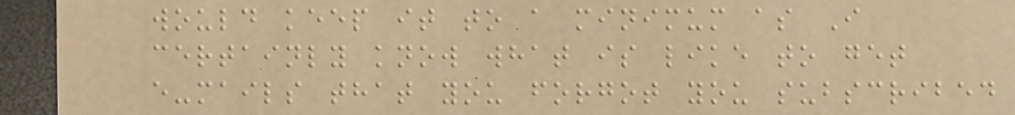would keep it to a minimum as I
certainly know what is like to get
e-mails that you forgot you subscribed
